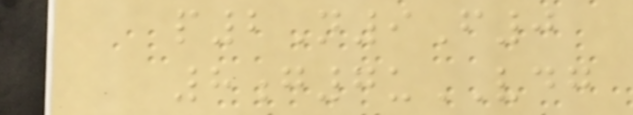p2N9F0
8g7uVDG
